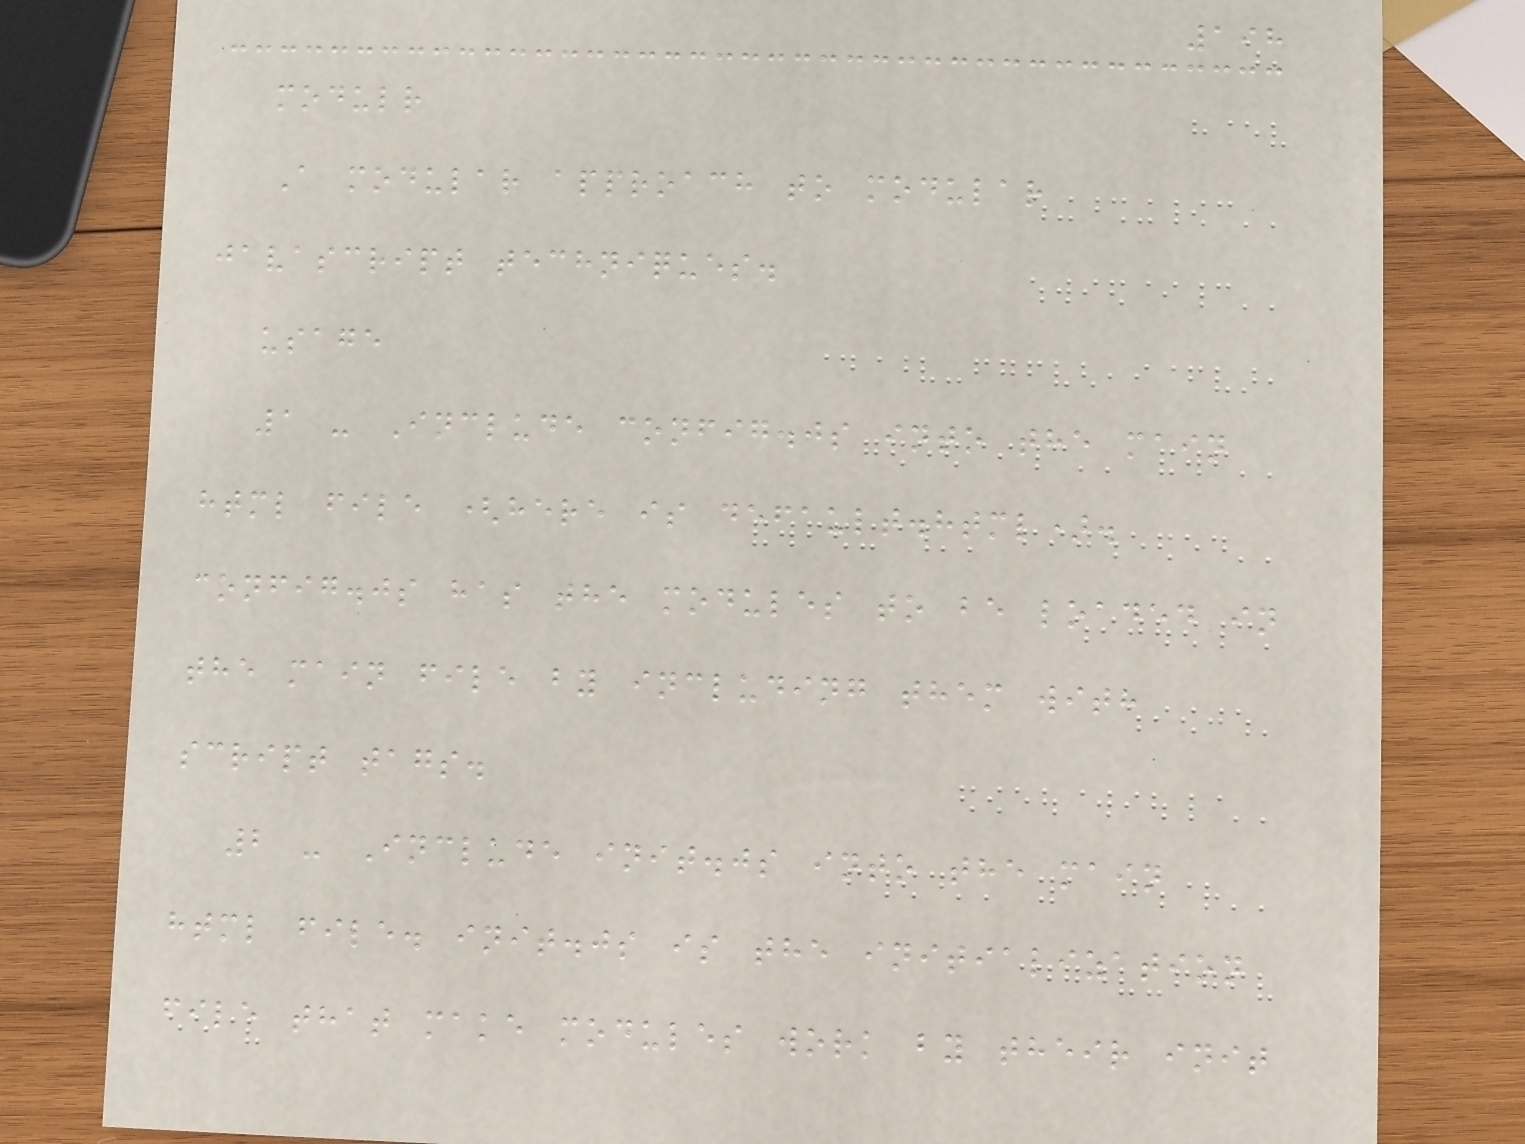198
modulr
A modular approach to modular
javascript techniques.
usage
1 - Include config.js into the main
html file (here is default.html).
config.js has the modules to be loaded in
the main file by including them with
script tags.
2 - Include init.js into the main
html file. init.js is the initialization
file that make modules work by their init
